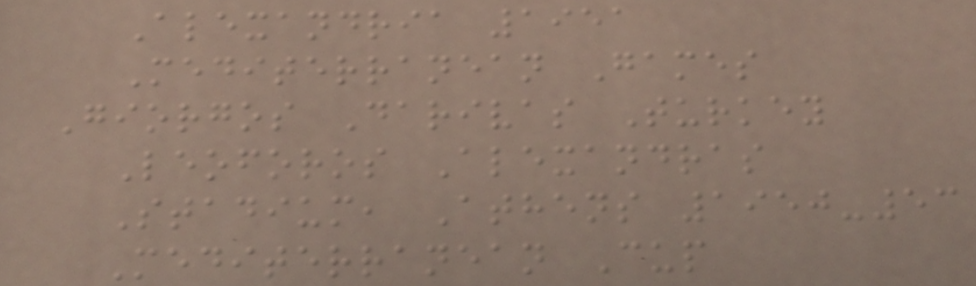Alexandria 1951
Mediterranean Games
Giorgos Darivas Turkey
Leoforos Alexandras
Stadium, Athens 1950-53
Mediterranean Cup
